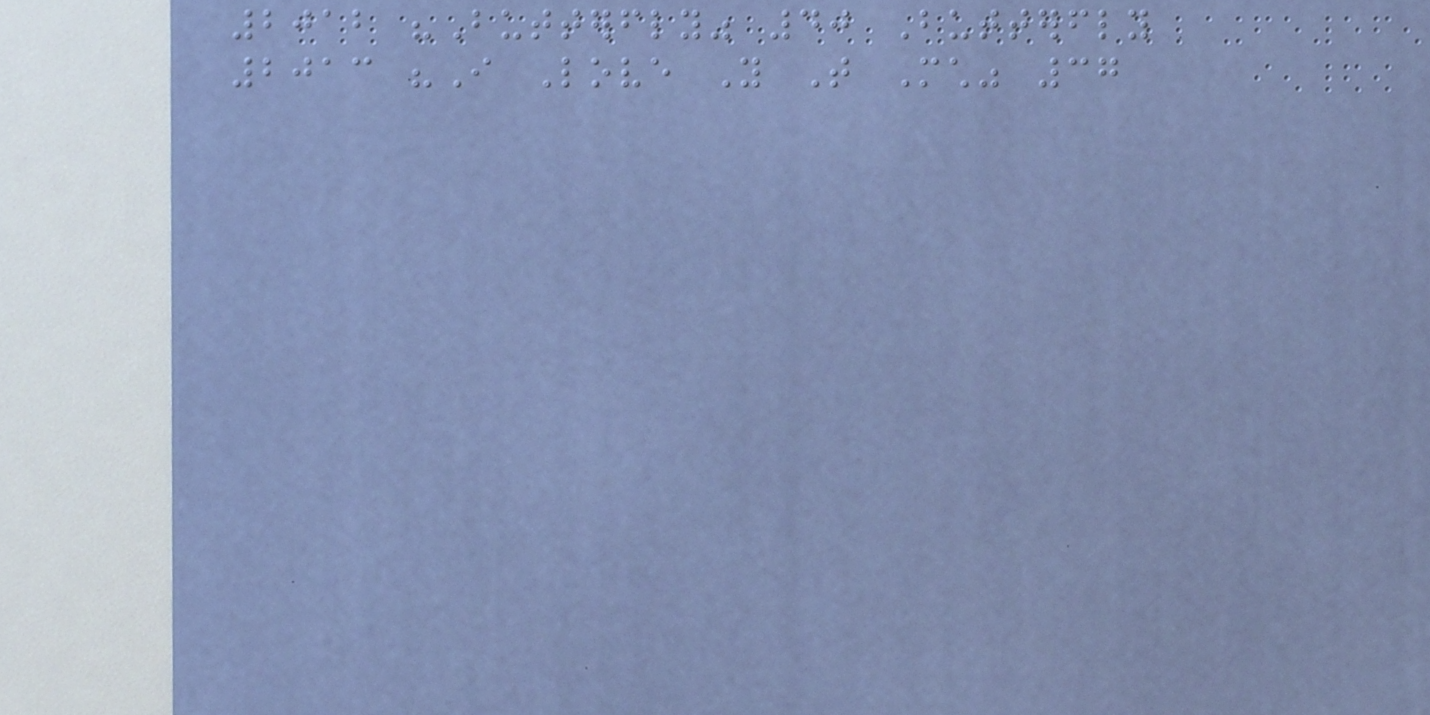2012 "Butterfly" 40 Butterfly
2013 "I Love You That Much" 37
